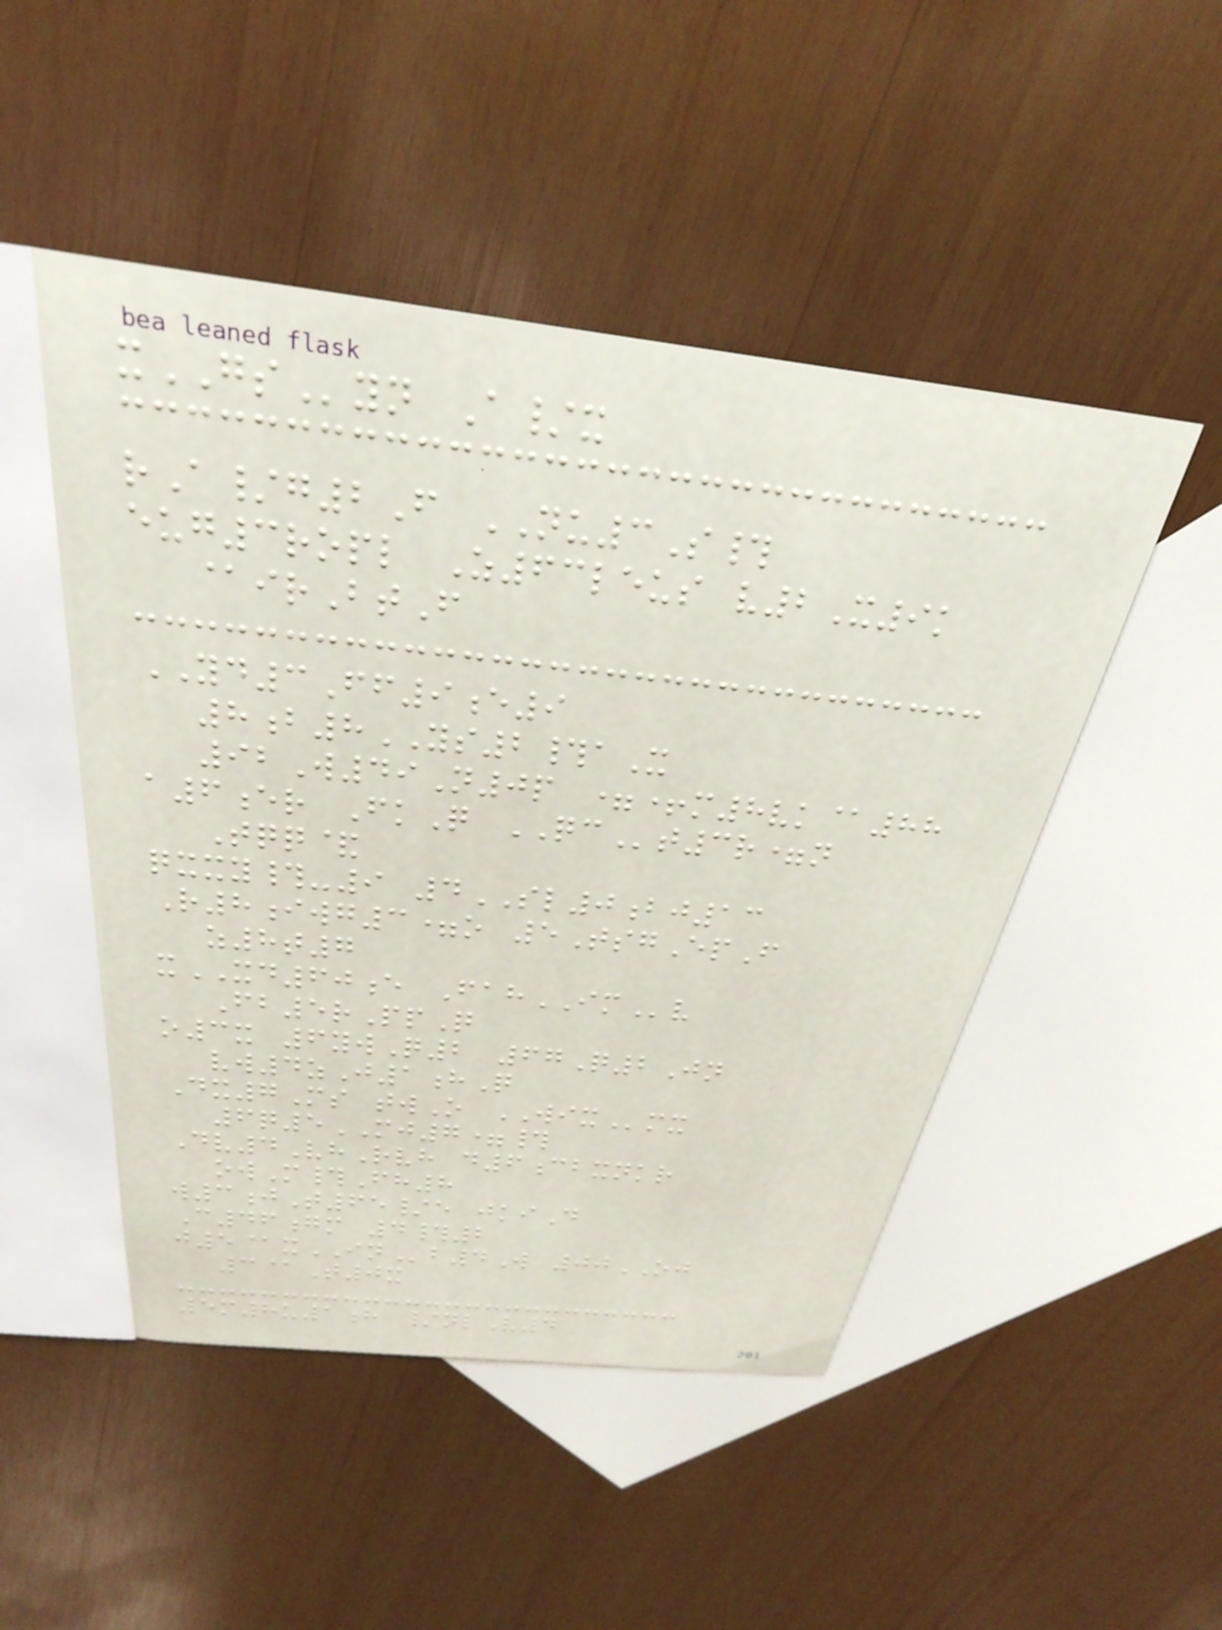xGSyn A/x
rA/g2F NU3S#
eug3ropl Z63leus v2X9k
@irBtF
YD3Ff9e9
8b8YS2#aX
92W49N0p =+m8vk@88
a6er FkQ QCt3r=n
Tqq&
qxxy#-9 4SL0bj13
R8iwg3=o 5TsgEpF
z8t7
xXD60e FahIMv
Fb5rPpQ
o3x 6ywQ2 67Q2Jn
vw4zJ1hQ
Dx7Ms twO WIXmx
6q5MJ7=#
Dv4VhRvh d6cbxnkr
owM#Fh8
w3jT65/e jkiD
C46gm 4#2
j5@xINb4W 00OJ
3@T0x
5m8u1h /nlV4
